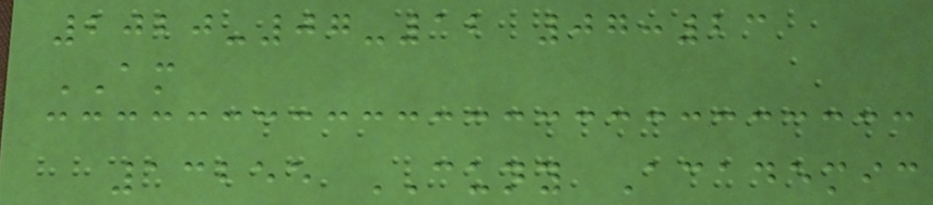2020-07-12 07:23
AM
13255 CUNY Academic
